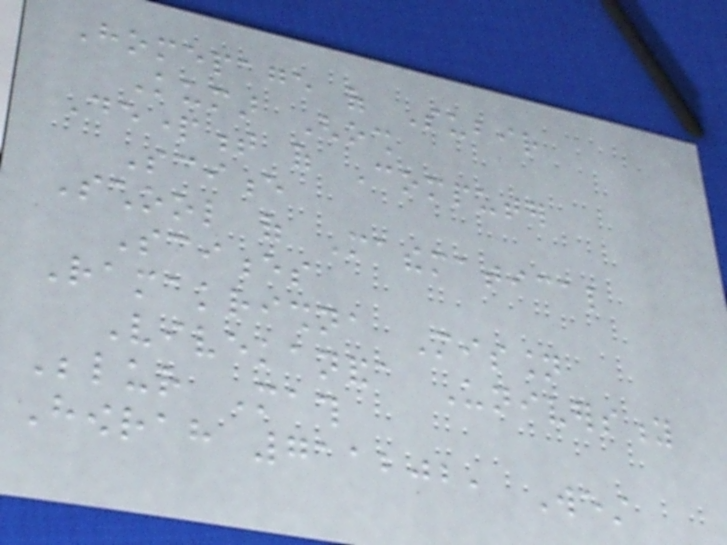Homepage of Subir
Kumar Ghosh
Department of Computer
Science
School of Mathematical
Sciences
Ramakrishna Mission
Vivekananda University
Belur Math
Howrah 711202, West
